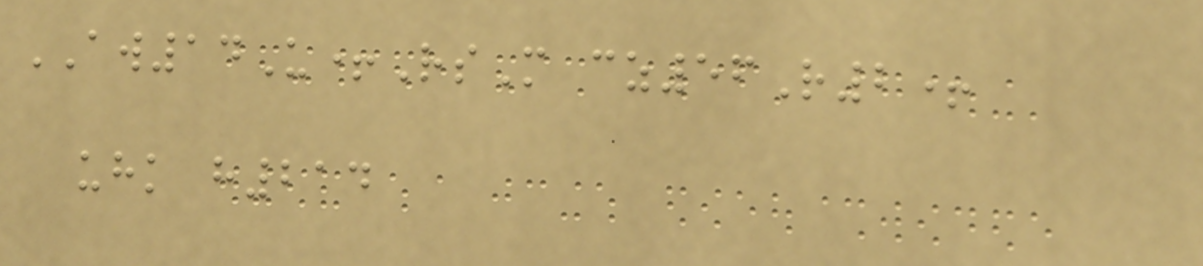AW14U+RsM cz56R2+
uhk h214
